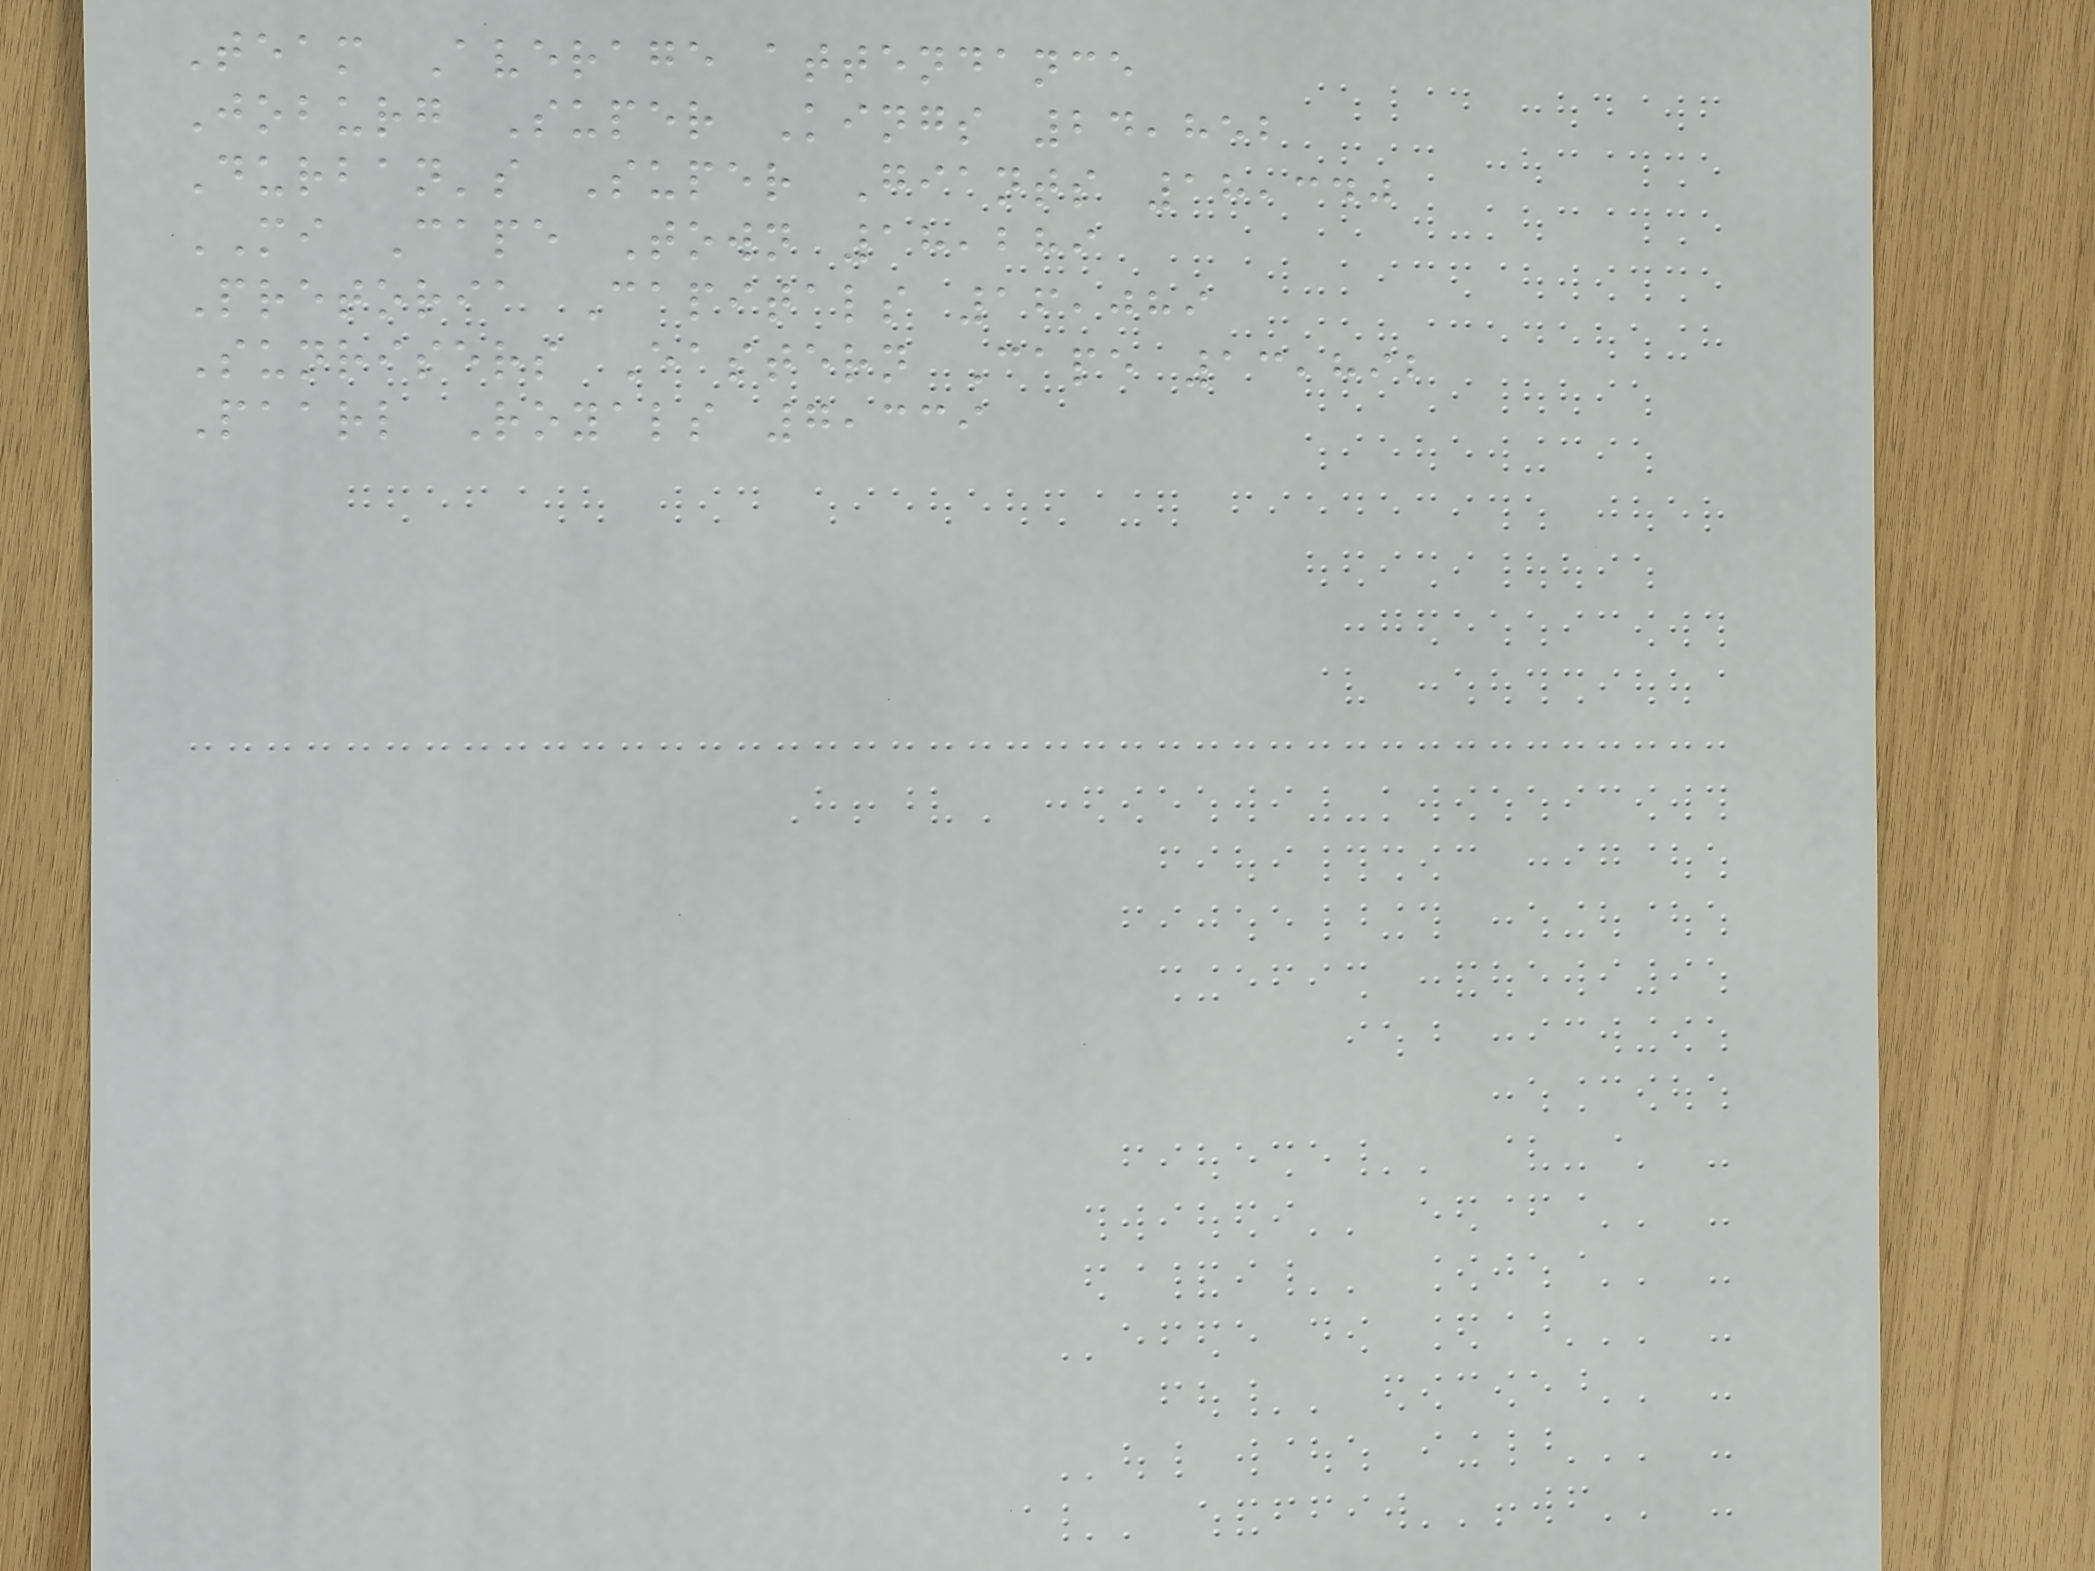Team Average attendance
Joburg Super Kings 24,852
Durban's Super Giants 18,340
MI Cape Town 18,289
Pretoria Capitals 16,089
Sunrisers Eastern Cape 13,892
Paarl Royals 7,339
